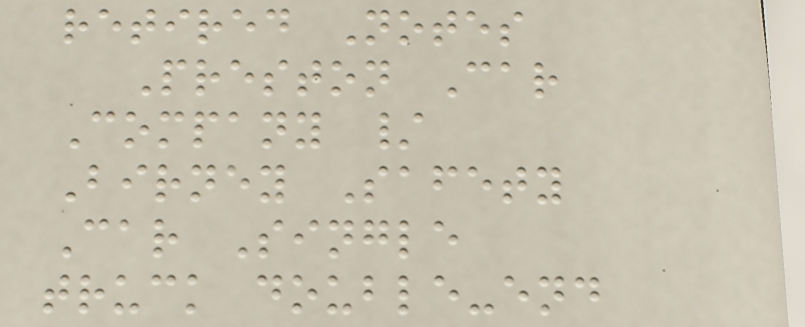retired Notes
Preston Car
Company /
Birney Safety
Car Single
truck double-end
